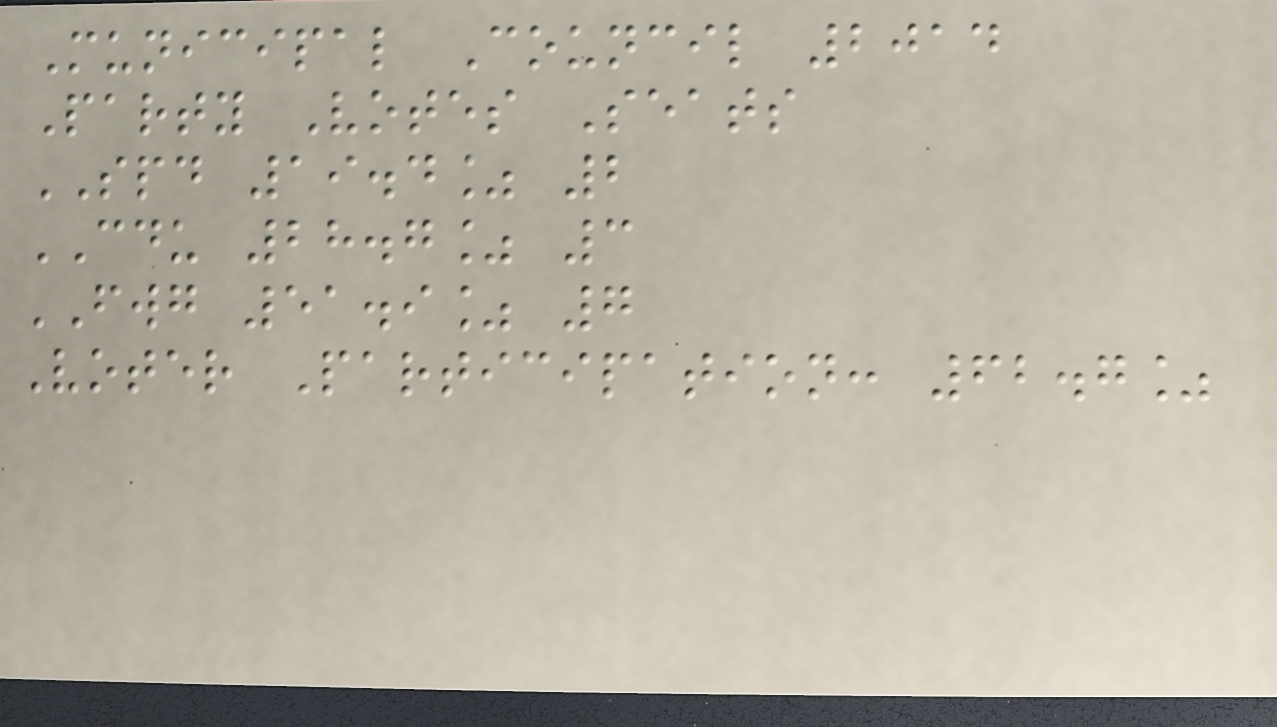Municipal Council 2014
Party Votes Seats
SPD 19.4% 2
CDU 28.7% 3
FWG 51.9% 7
Voter Participation: 62.7%
